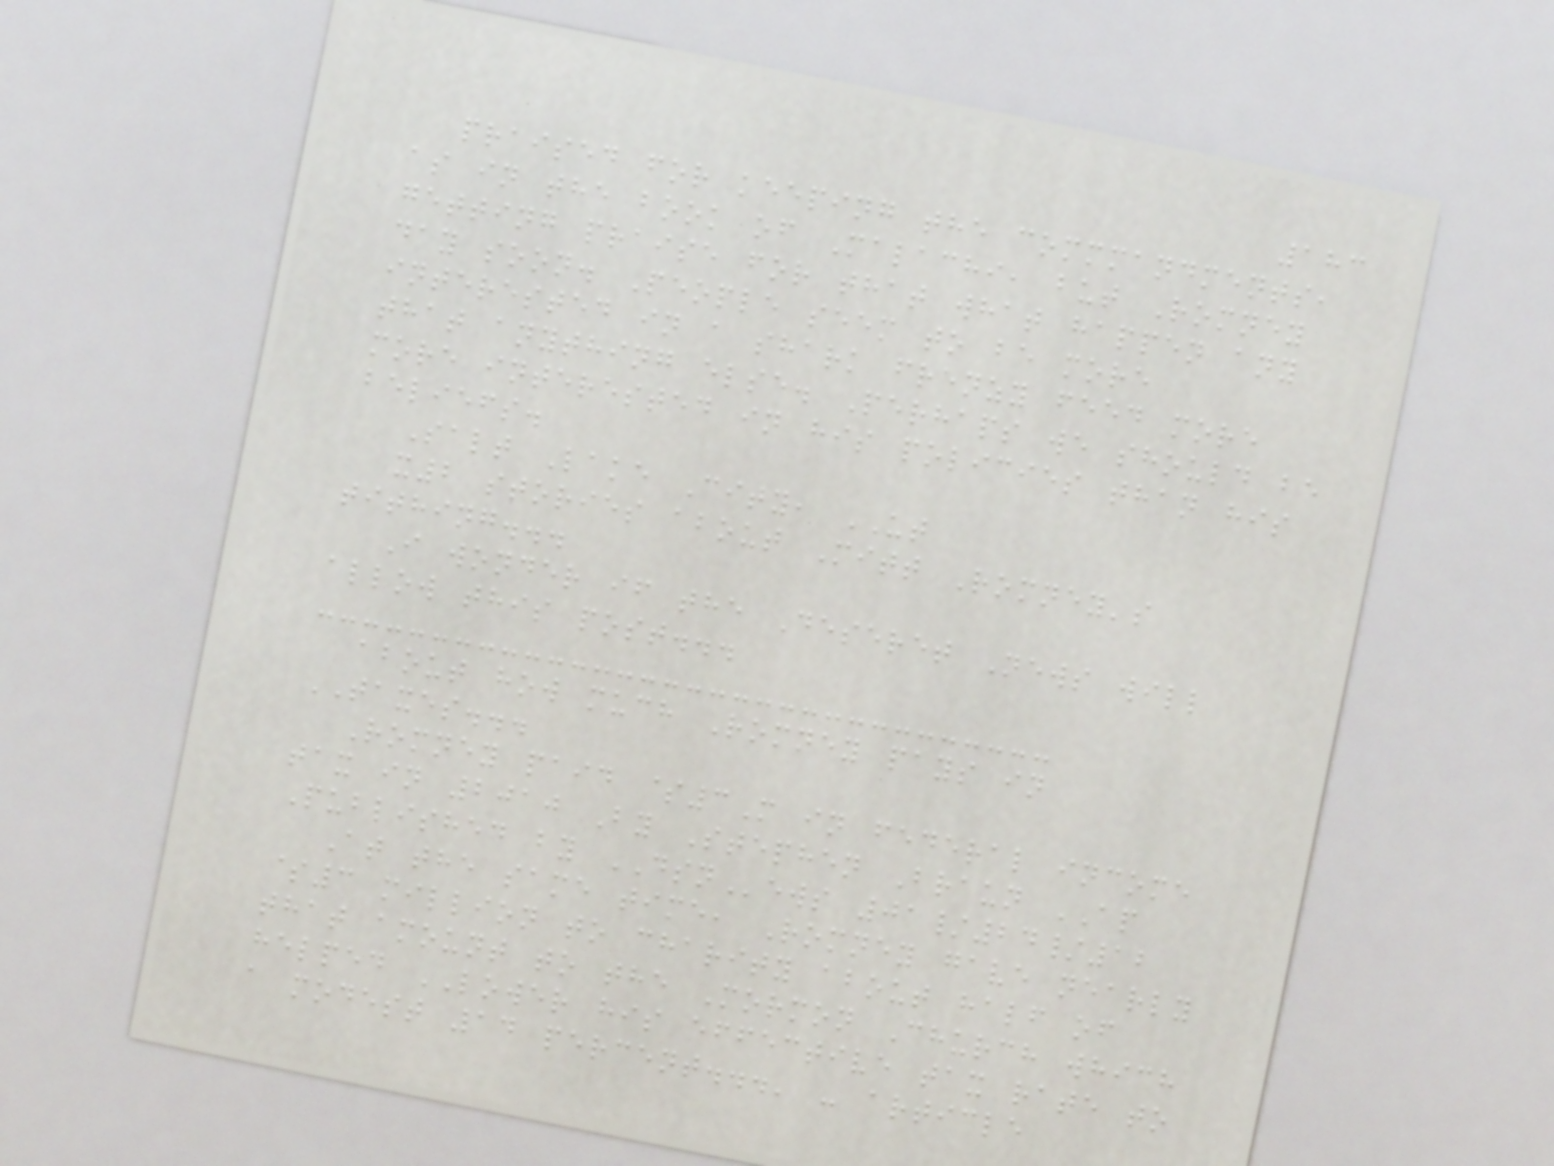183
praised for keeping the commmandments,
as in the book of Malachi, but Romney
getting praise for that what happen any
day soon. People seem to be more
interested in a shark frenzy feed more
that anything else. Perhaps we should be
more interested in his policies than his
beliefs.
Salt Lake City, UT
x2 stories about Mitt Romney's
tithing...
I wonder if the Deseret News will
allow this post...
about how much Romney pays in
TAXES...
Romney paid $3M in federal income
tax in 2010 By Stephen Braun AP
Published by DSNews 01/24/12
At the same time, Romney gave nearly
$3 million to charity about half of
that amount to the Mormon Church which
helped LOWER his effective tax rate to
a modest 14 percent...' - article
